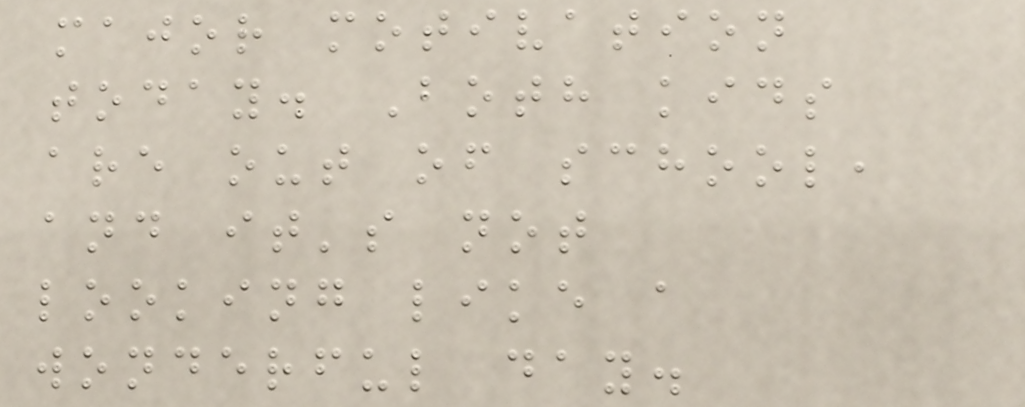major motivation
today. Both kids
are out of school,
and it's not
looking like a
wonderful day.
